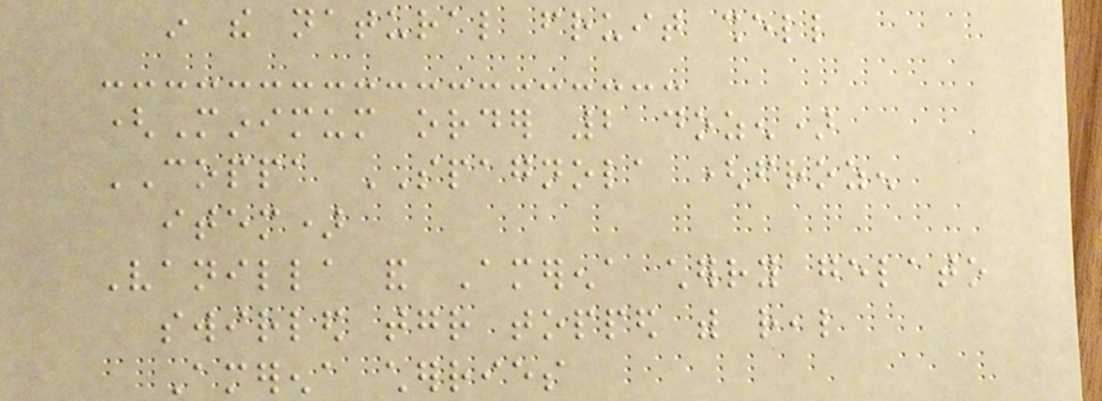in the natural fruit shell
(Minimum order 2 dozen)
COPPA SPAGNOLA (frozen
item)
Vanilla and Amerena cherry gelato
swirled together topped with real
Amerena cherries
